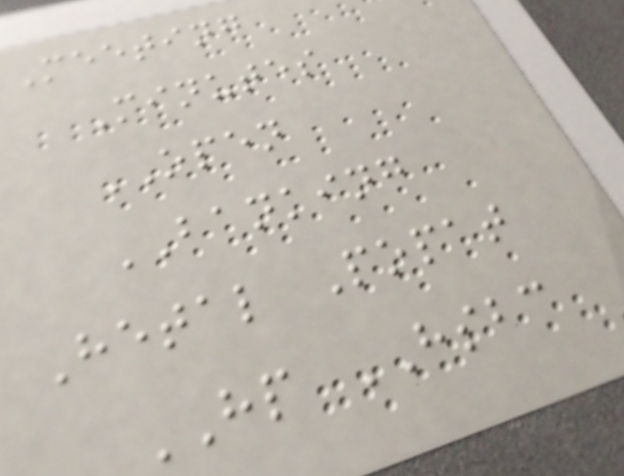Meeting
Minutes
OPEN
BANKING
Hetal Popat
HP HSBC
